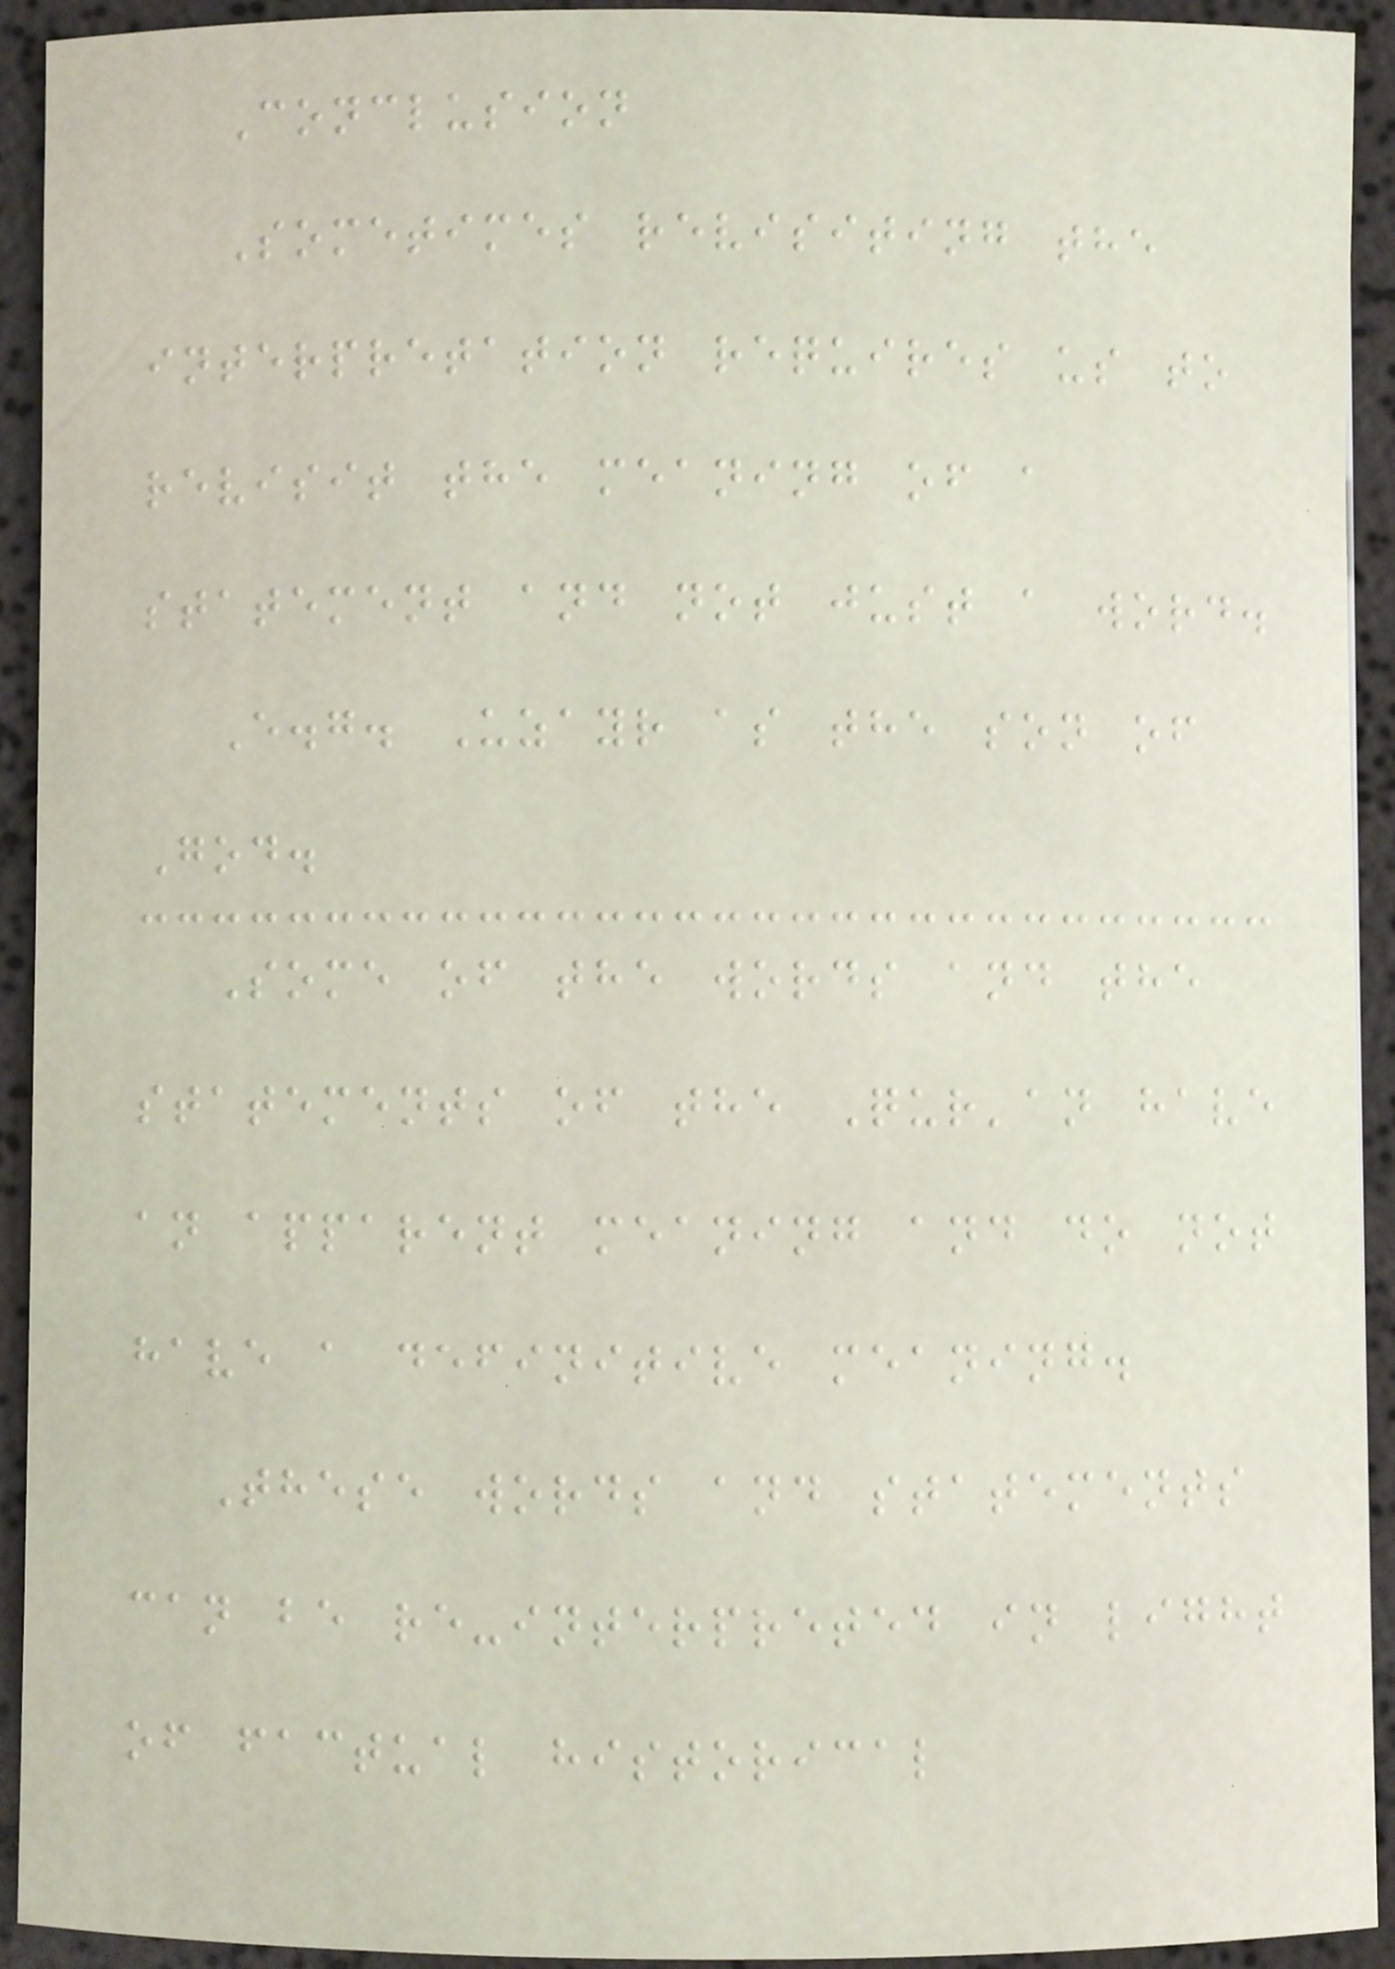Conclusion
Sometimes revisiting the
interpretation requires us to
revisit the meaning of a
statement and not just a word.
E.g. Uzayr as the son of
God.
Some of the words and the
statements of the Qur'an have
an apparent meaning and do not
have a definitive meaning.
These words and statements
can be re-interpreted in light
of factual historical
